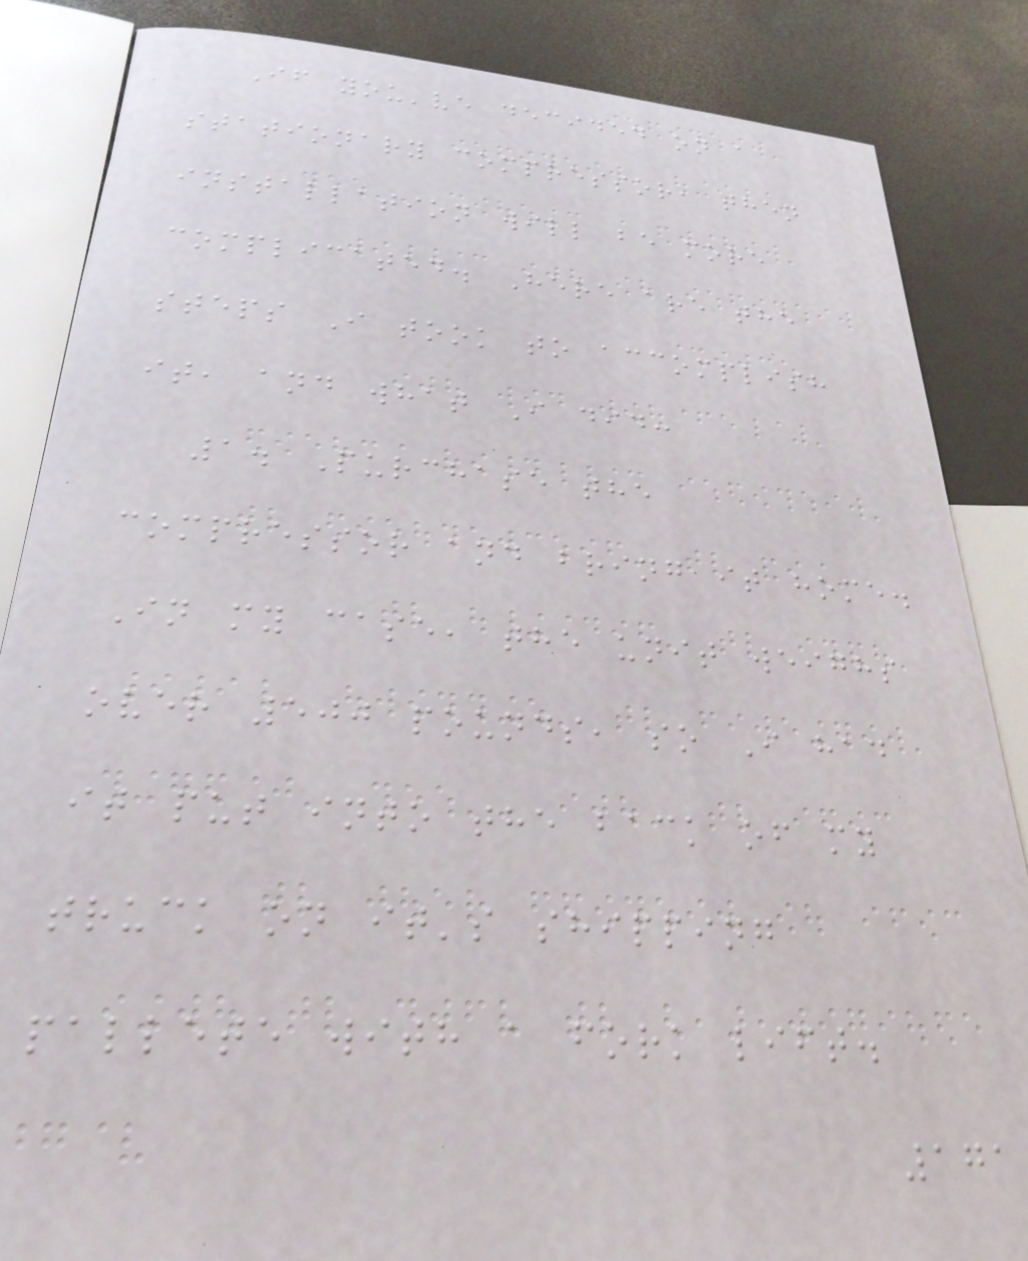If you've decided on a
stationary compressor, then
installation will be more
complicated. Here are the
steps I took to accomplish
it, and what I did:
1. Purchase the
compressor and bring it home.
In my case, the unit weighs
over 500 pounds, so I had
it put into the back of my
truck on it's shipping
pallete with a fork lift.
171
